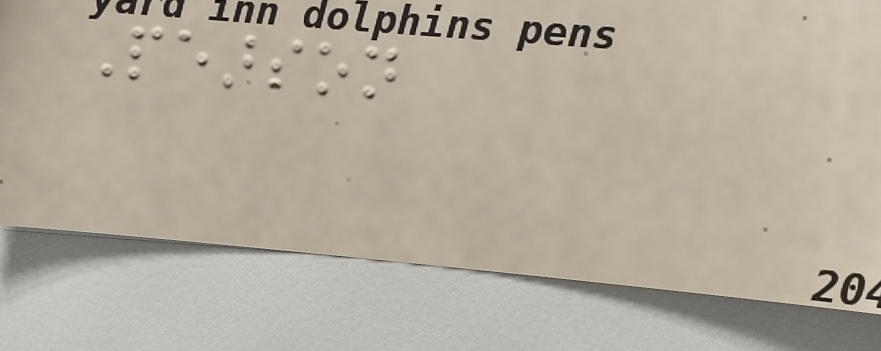Pearson
